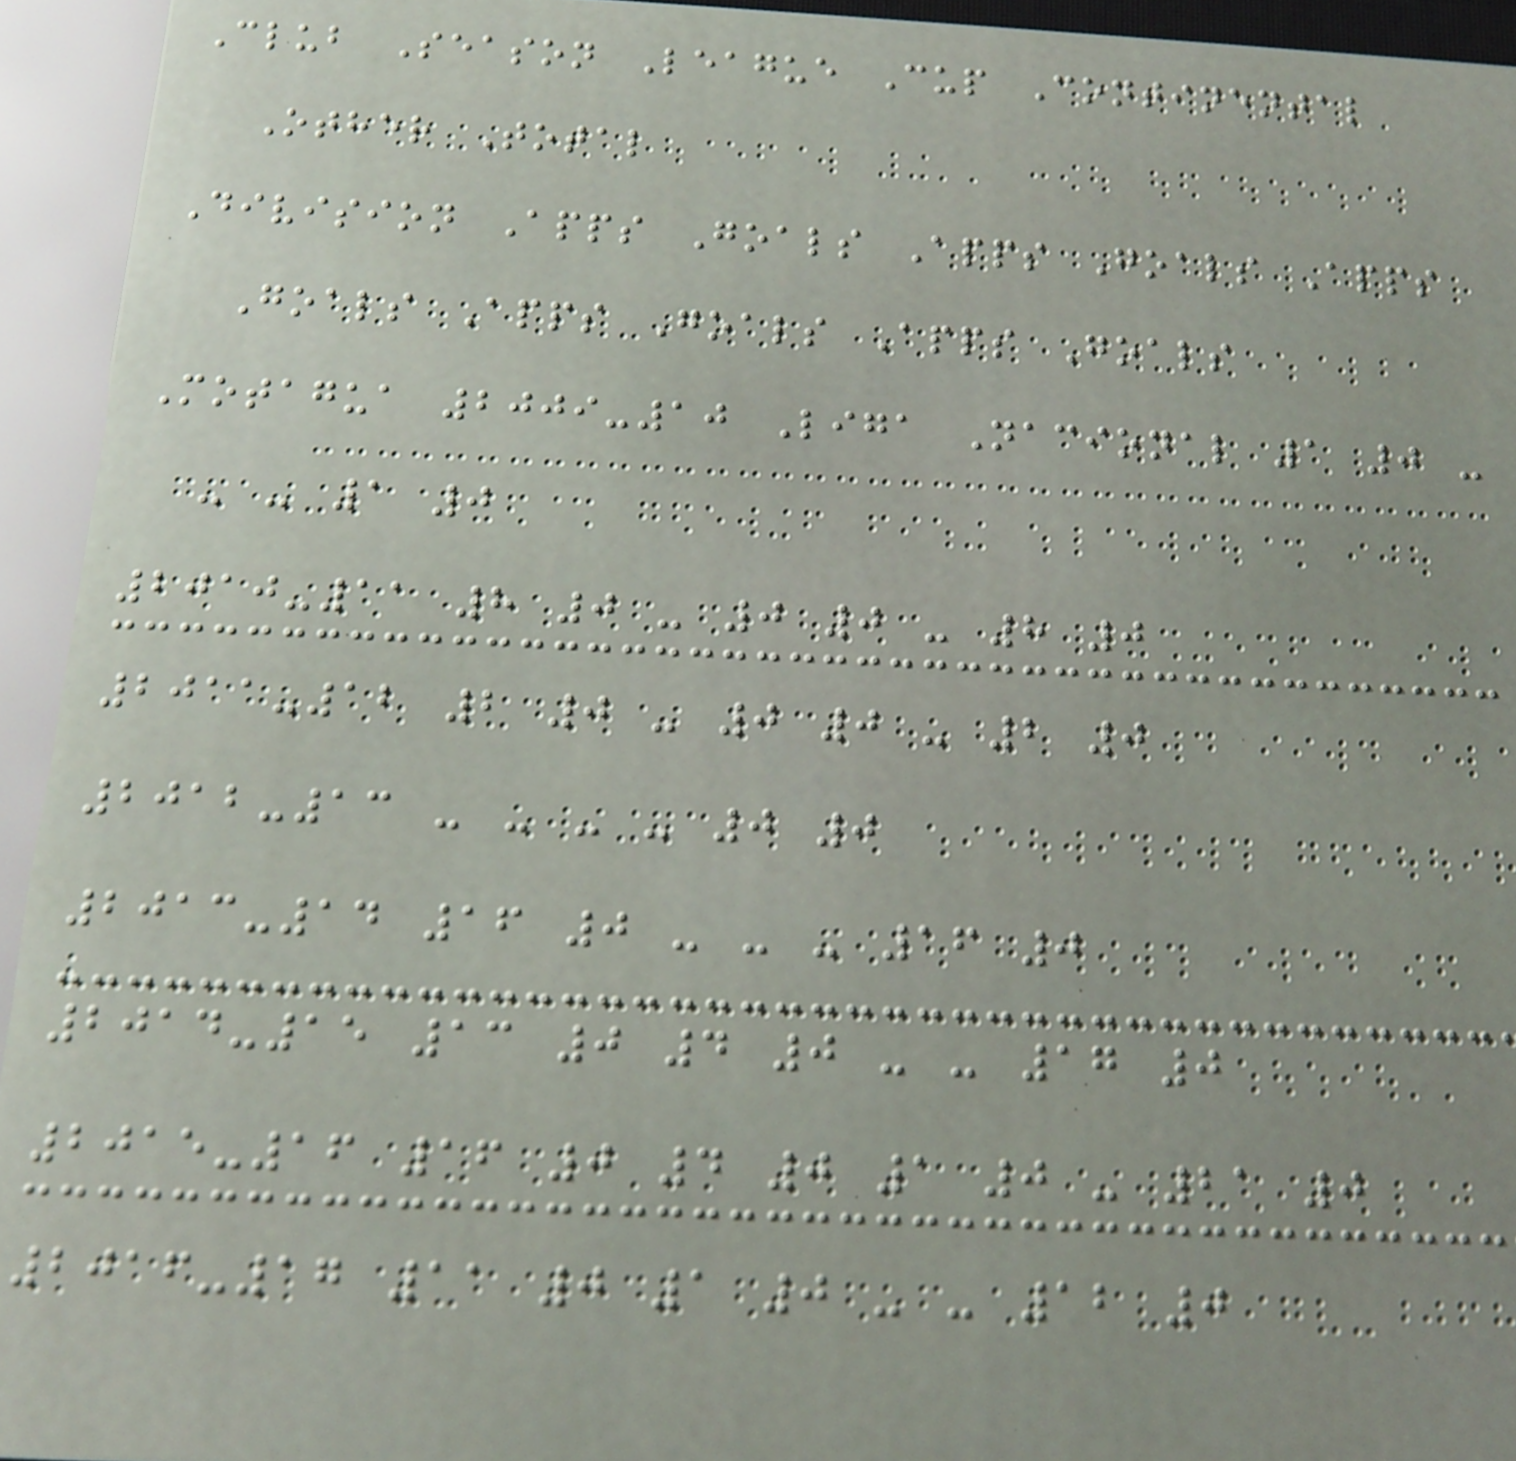Club Season League Cup Continental
Other Total
Division Apps Goals Apps Goals Apps
Goals Apps Goals Apps Goals
Motagua 2009-10 Liga Nacional 1 0 -
- - 1 0
2010-11 8 0 - 0 0 - 8 0
2011-12 2 0 - 0 0 - 2 0
2012-13 - - - - 0 0
2013-14 16 0 - - - 16 0
2014-15 13 0 4 0 - - 17 0
2015-16 16 0 4 0 1 0 - 21 0
2016-17 11 0 1 0 - - 12 0
